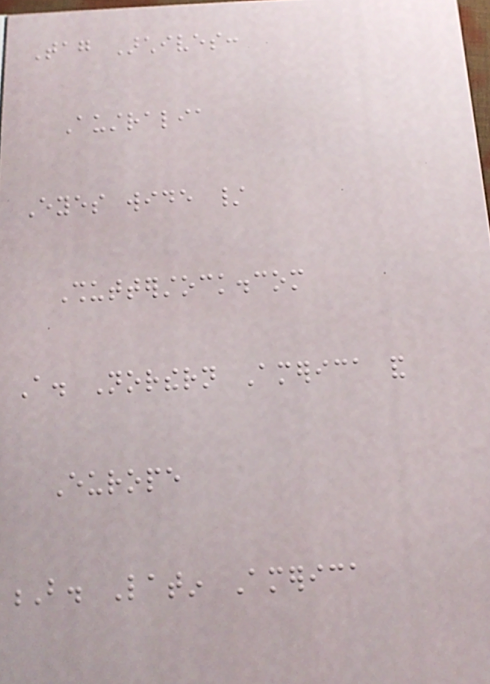Tag Archives:
Australia
Eyes wide /
Shutterstock.com
A. Northern America and
Europe
B. Latin America
